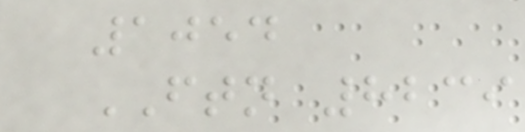1054
FTN 8239
